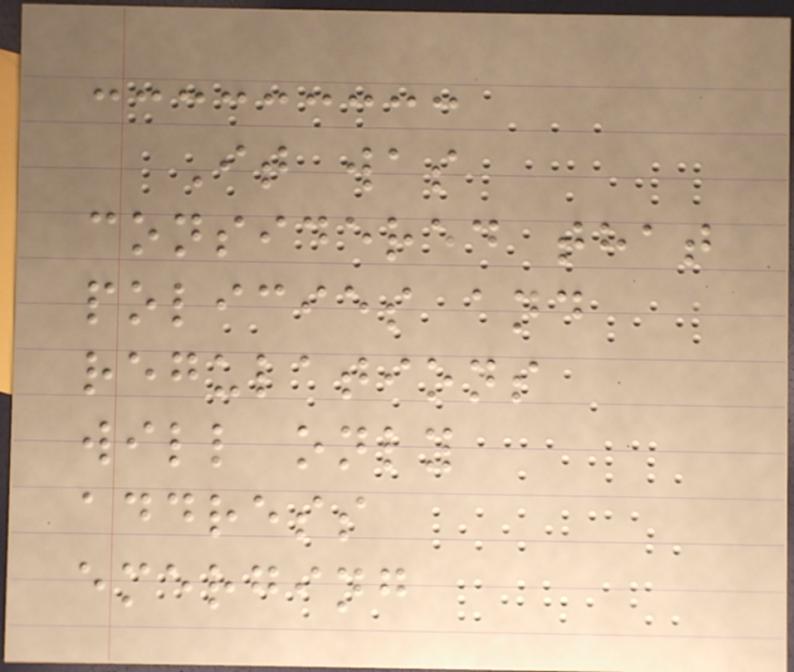It was
considered that
policies and
regulations
will only
address
emerging
